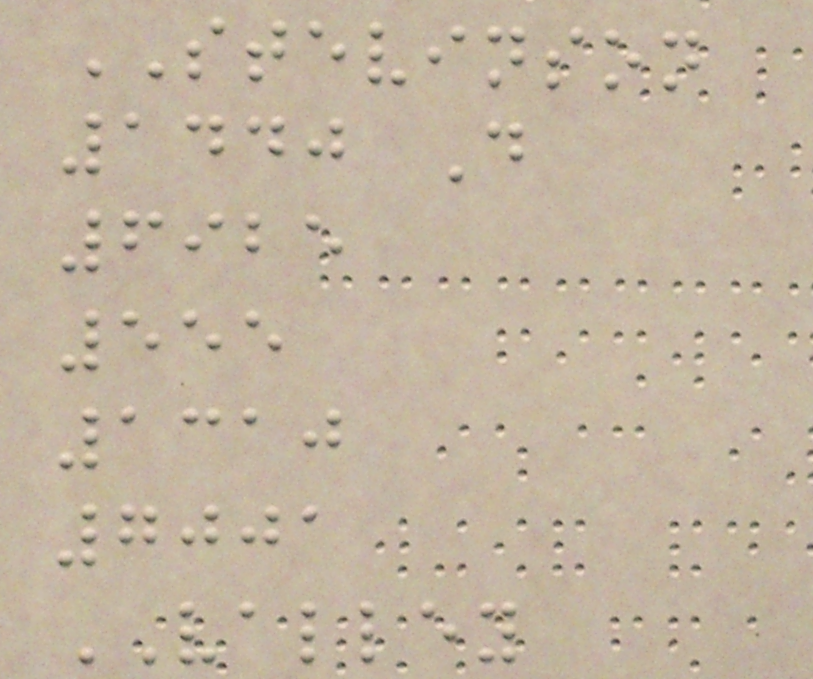STEVINSON
1440 D
6925
555
1310
7001
VALLEY
